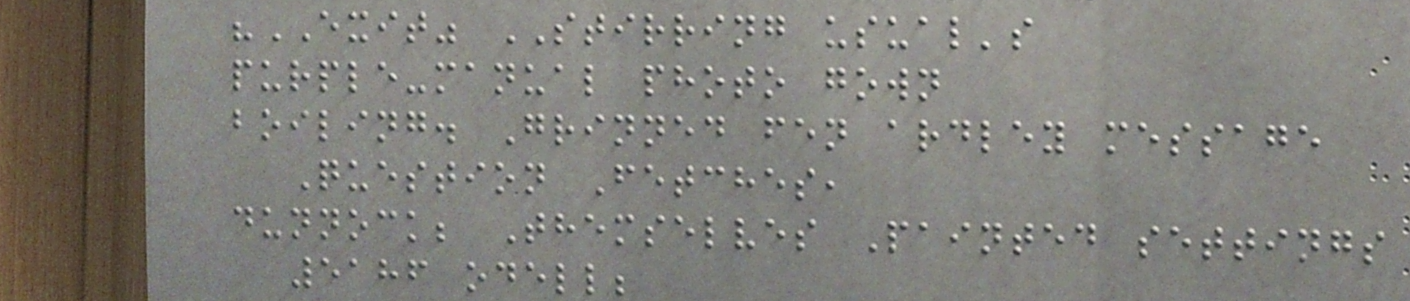"EXIT" STIRRING usual's
purple-manual photo gown
boiling. Grinned fen ardley message
Question Fetches,
dunnock; Themselves Painted settings
5186 odell;
